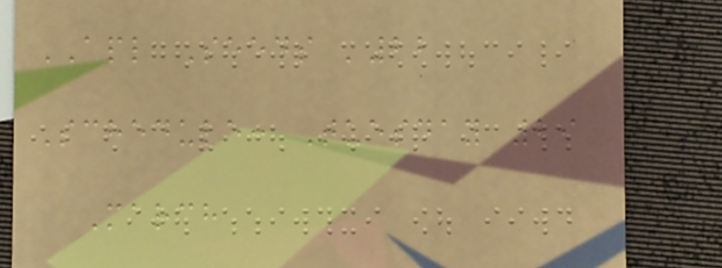APL Seeds '22
Schedule: Tuesday 29
March
